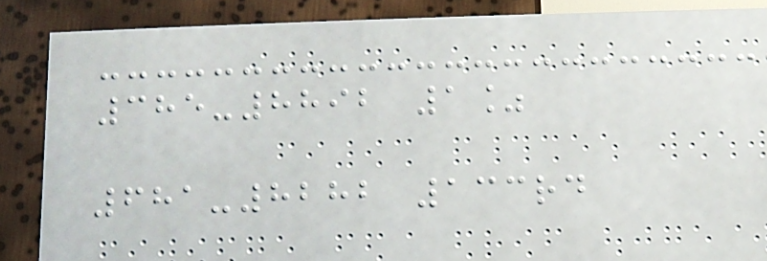385-8892 1%
681-8282 133rd
